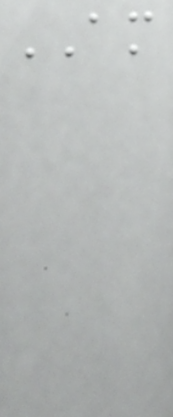AM
